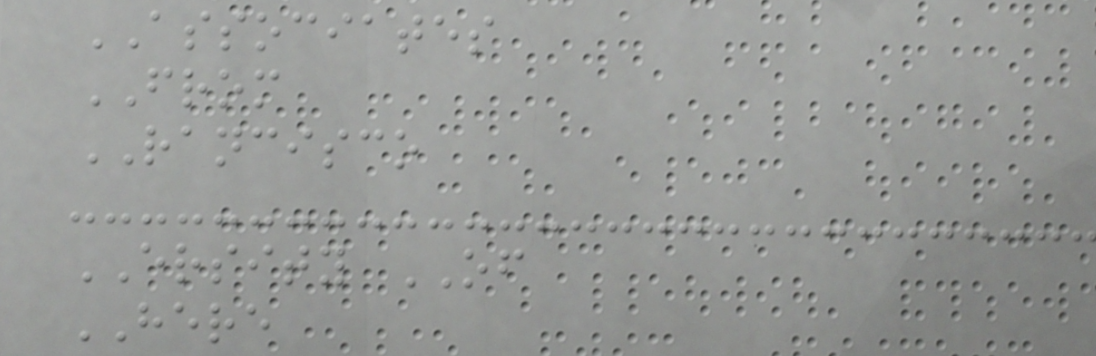ASSOCIATES
FROM
RANCISCO
ERSITY OF
HERE
